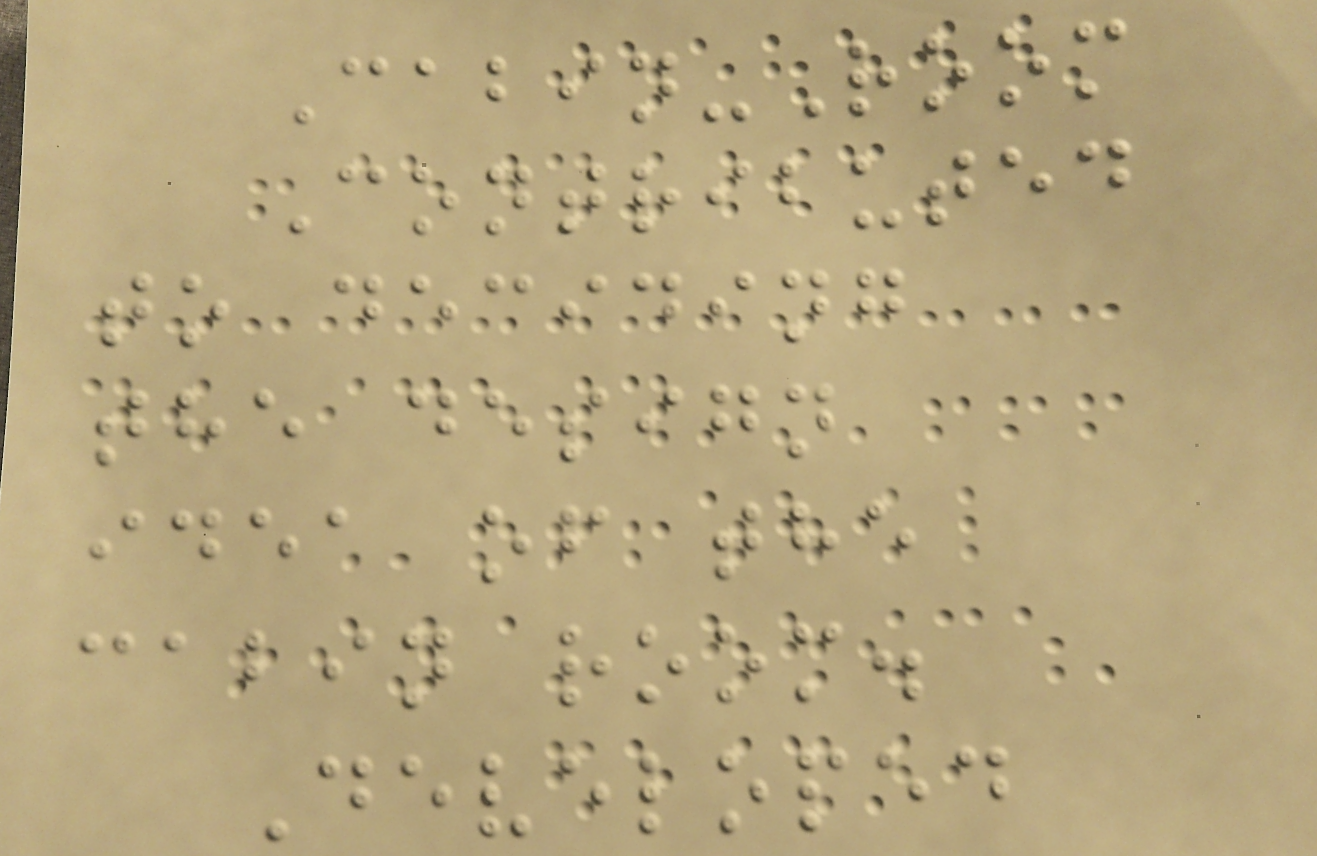Cabin-Room
Contributed
to deciding
the design
idea of the
cabin room.
Developed
